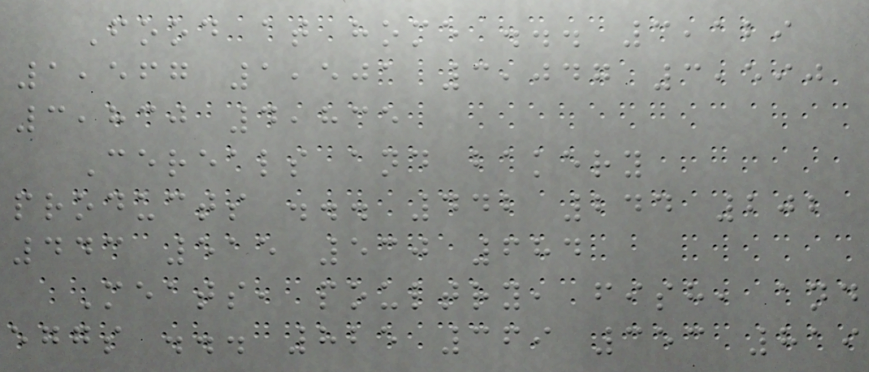Food at home ... 3,129
1,567 1,501 3,047 3,590
3,830 4,835
Cereals and bakery
products ... 442 244 202
443 515 530 684
Meats, poultry, fish, and
eggs ... 825 369 353 819
